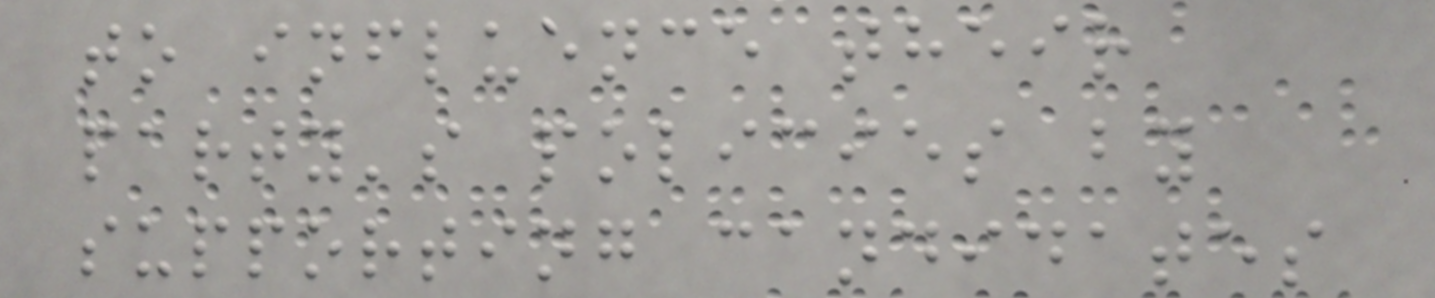to influence their
party's policies by
supporting candidates
